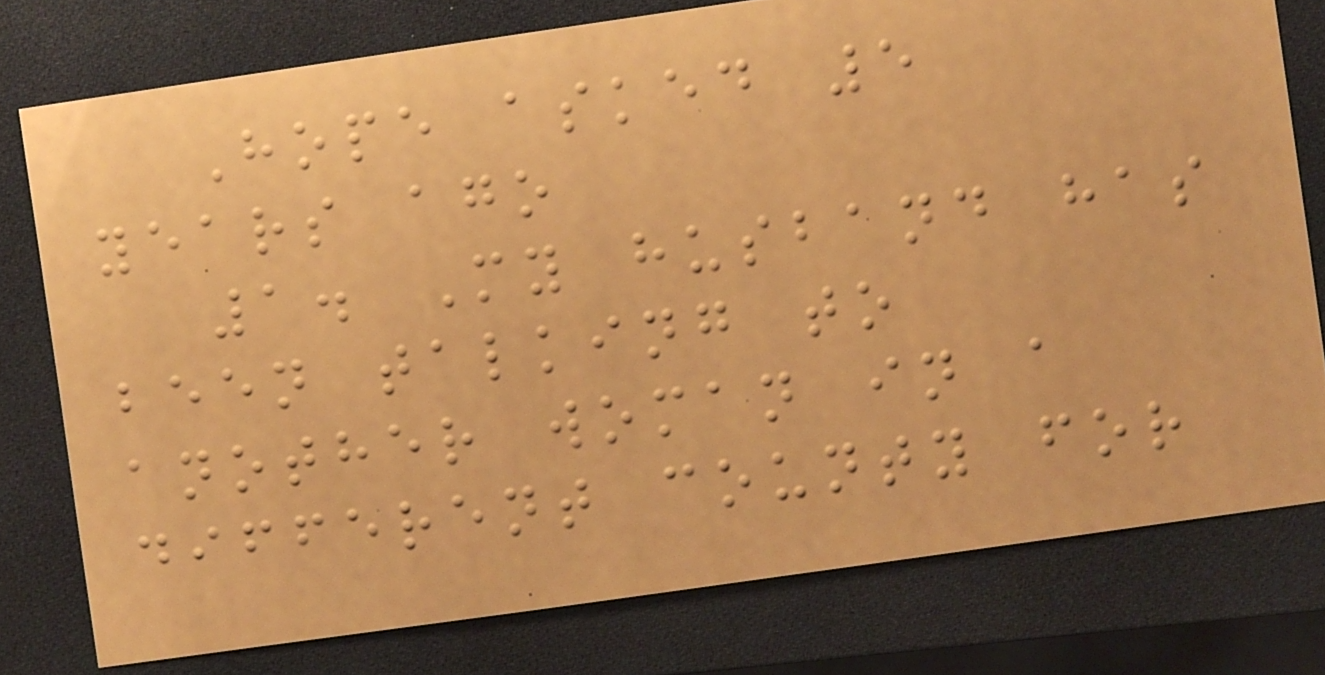Hope asked 5
years ago
1. My husband has
been talking to
another woman in a
different county for
